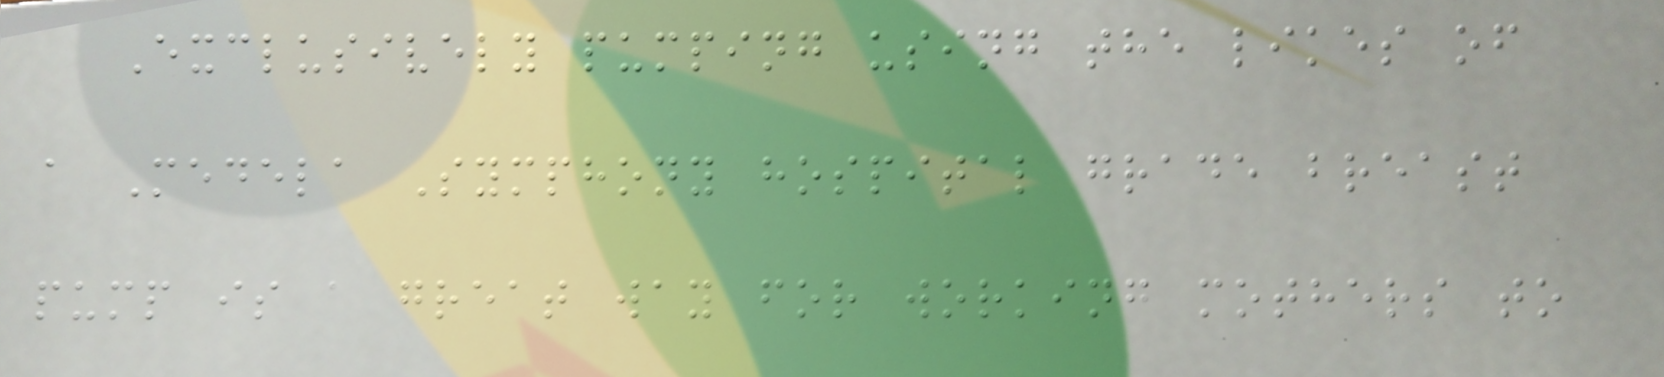Exclusively pumping using the likes of
a Medela Symphony hospital grade breast
pump is a great way for working mothers to
